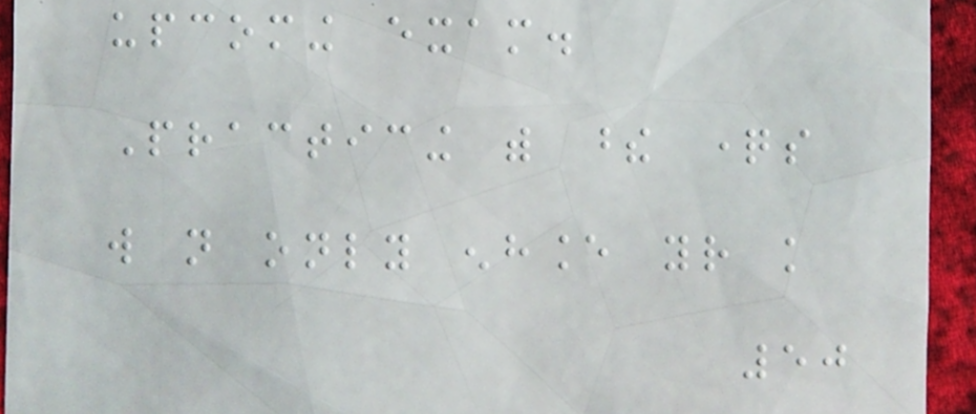upcoming exam.
Practicing with these questions
will not only enhance your knowledge
50
